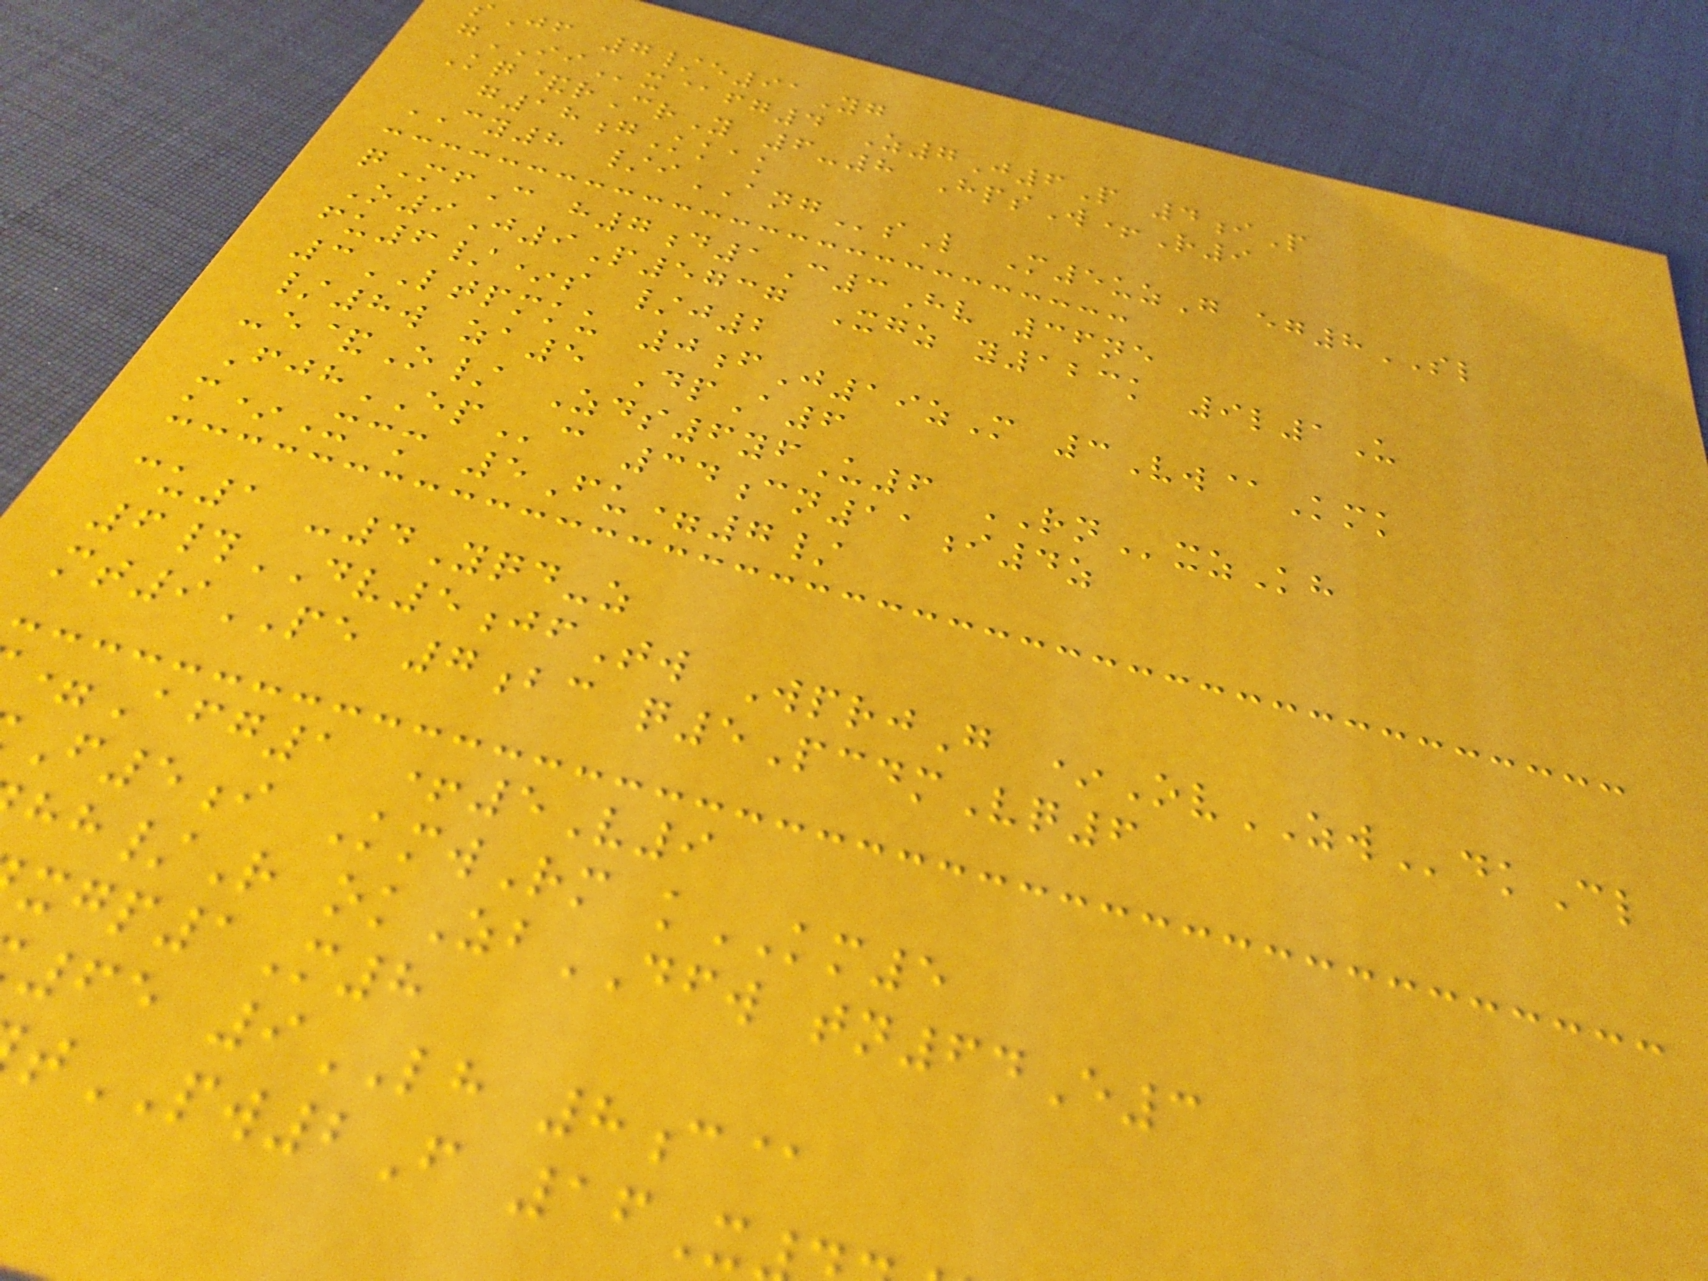Jf 7/e91Yg
gIIx@fg4 Z7J6P 4iP
Kq&rCrY 6-8 HpsW+R9
g18gKkak
CY8 /iANGsL M5uzG eg8SL
qMfC h7d1C3Hv 36ne
O9J9P5737 Xgz y123k 9l1U
fu6/*s /j2
3LTPMKU 0fJ19zM 3Vw@Kmk
/8w za5 DpA6
-e&O/ Zds6yfU6 RNxzKh
FjhEPc 34cn11i4z
m*Xcm 5Fu=7/
cu1 -4Yqd-z
6#DV5jfTw WprjG *OvZWdkCl
mt9PE 7bc q5PcdmVq6
=Afg1 +5V9
F5i KmwRm kKM5
/R okZbDFW tn64E3
xgp1M8
65 9LH 8c@
tPW2F 16X
